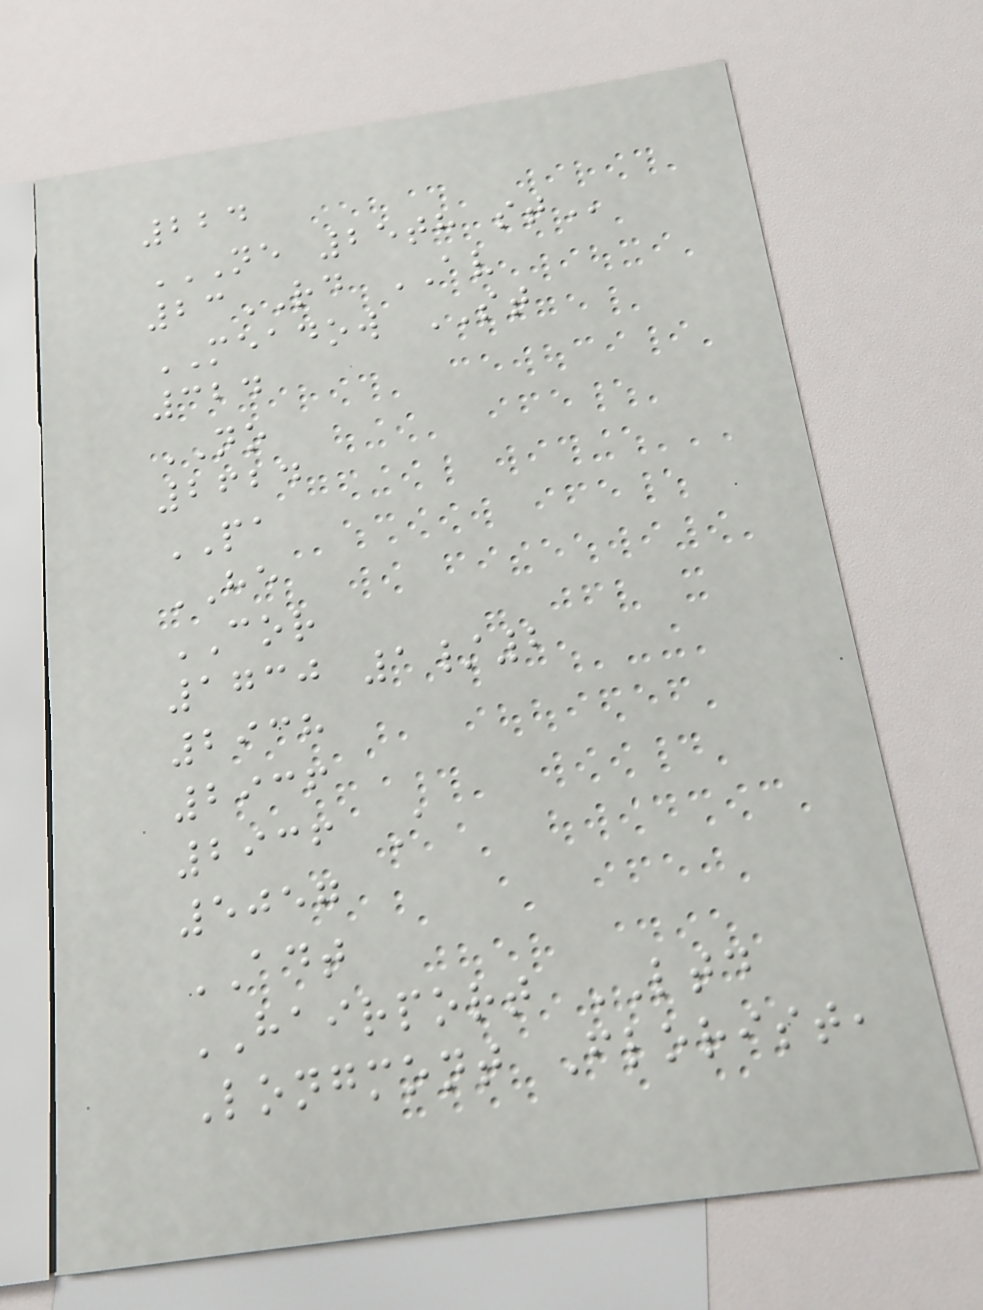224
NE 25TH ST
23RD AV
MEADOW ST
324
NO
2624
PA
HE
COR
1730 1/2
2938
2936
2936 A
5057
ADT
HAIRPORT LTD
Longmont Florist,
